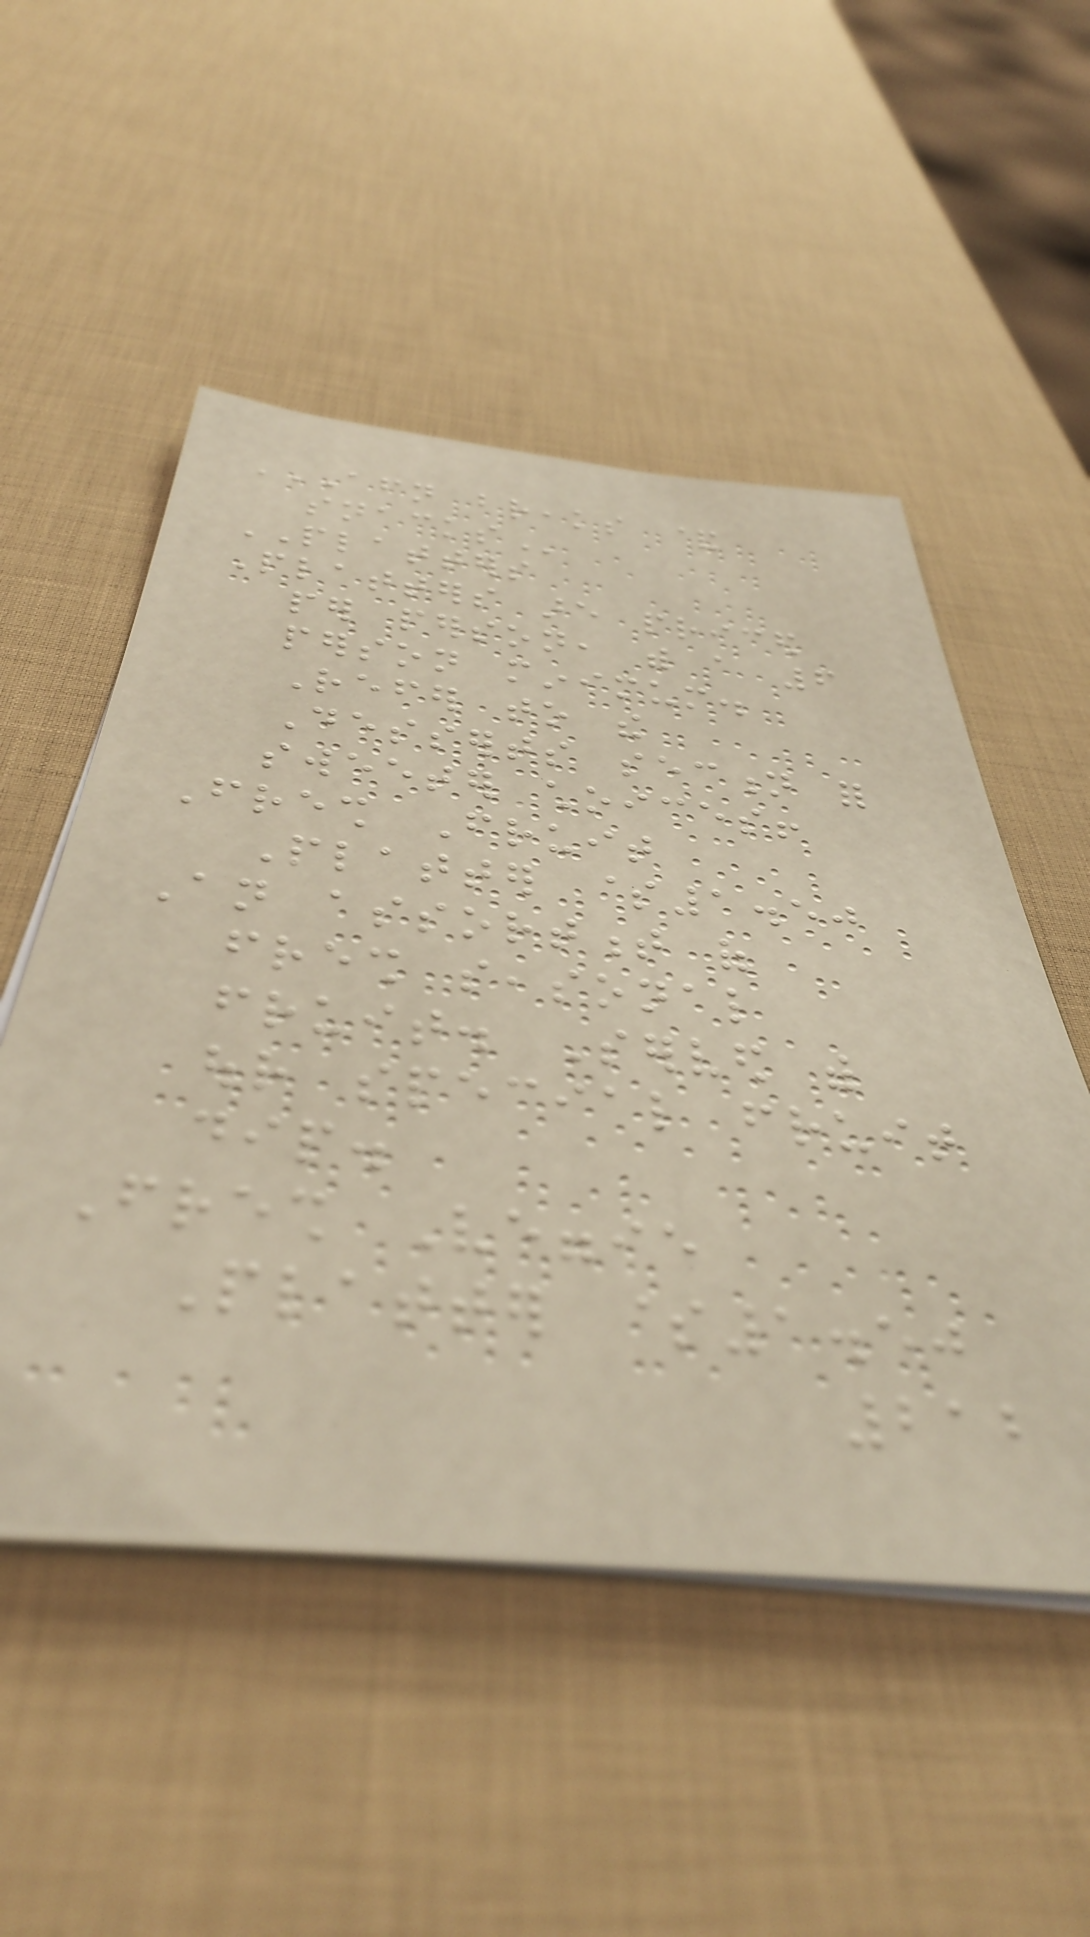AFTERNOON BREAKS &
SNACKS
PLATTERS
Platters are priced
per person, with a 6
person minimum.
Refer to the
Desserts section for
sweeter choices!
Fresh Fruit
Platter $1.50
An assortment of
fresh seasonal
fruit. Served with
our special fruit
dip.
Fresh Veggie
Platter $1.50
212
